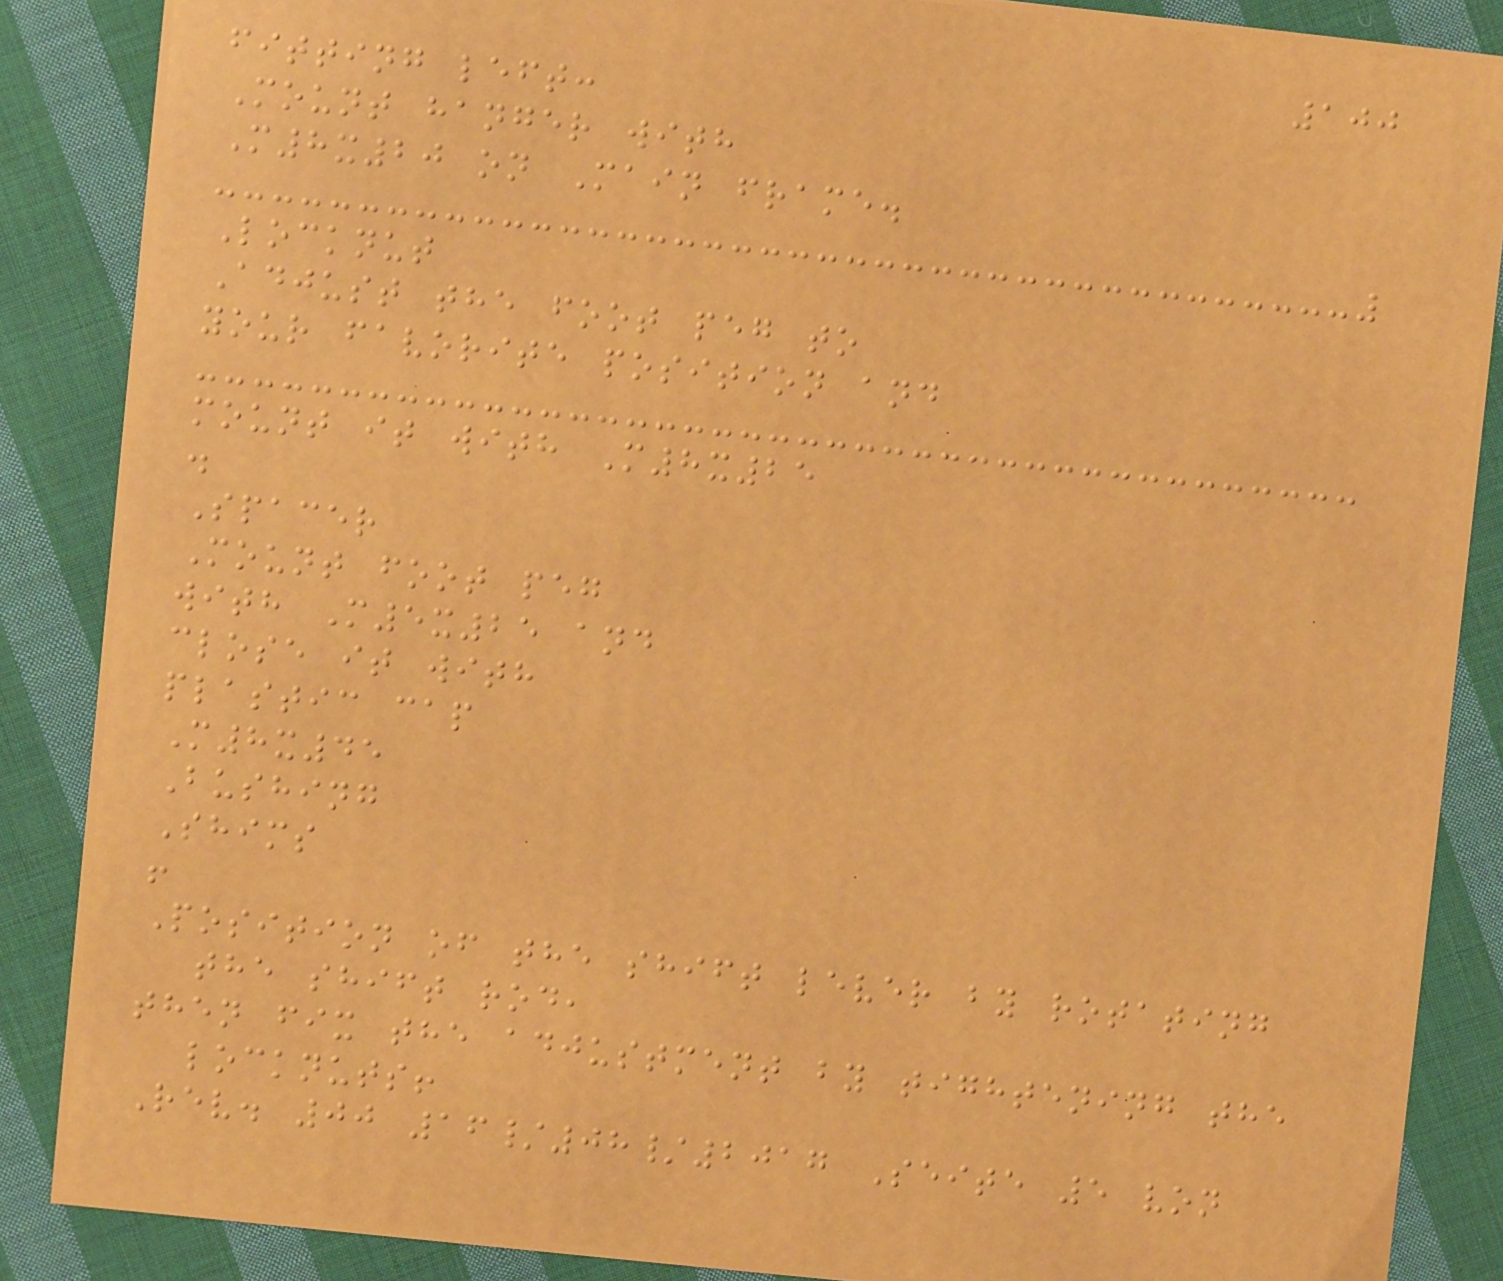100
fitting left:
Mount hanger with
M8x20 on Main frame.
Locknut
Adjust the foot peg to
your favorite position and
mount it with M8x25
.
Spacer
Mount foot peg
with M5x25 and
close it with
plastic cap
M8x45
Bushing
Shims
!
Position of the shift lever by rotating
the shift rod,
then fix the adjustment by tightening the
locknuts!
Rev. 00 16/08/2017 Seite 5 von
